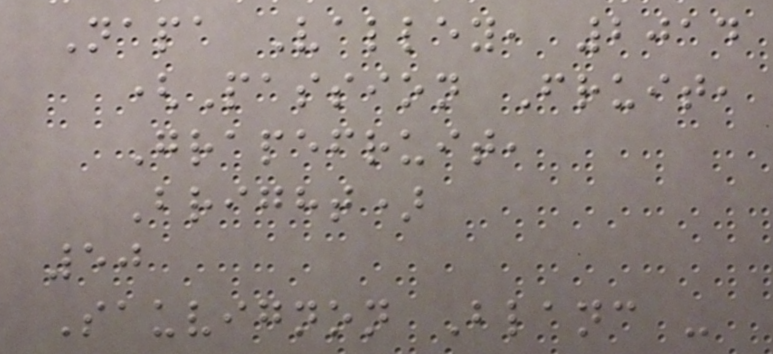Napa Valley, 2014
(Passion Fruit,
Grapefruit,
Bright)
50
Sauvignon Blanc -
